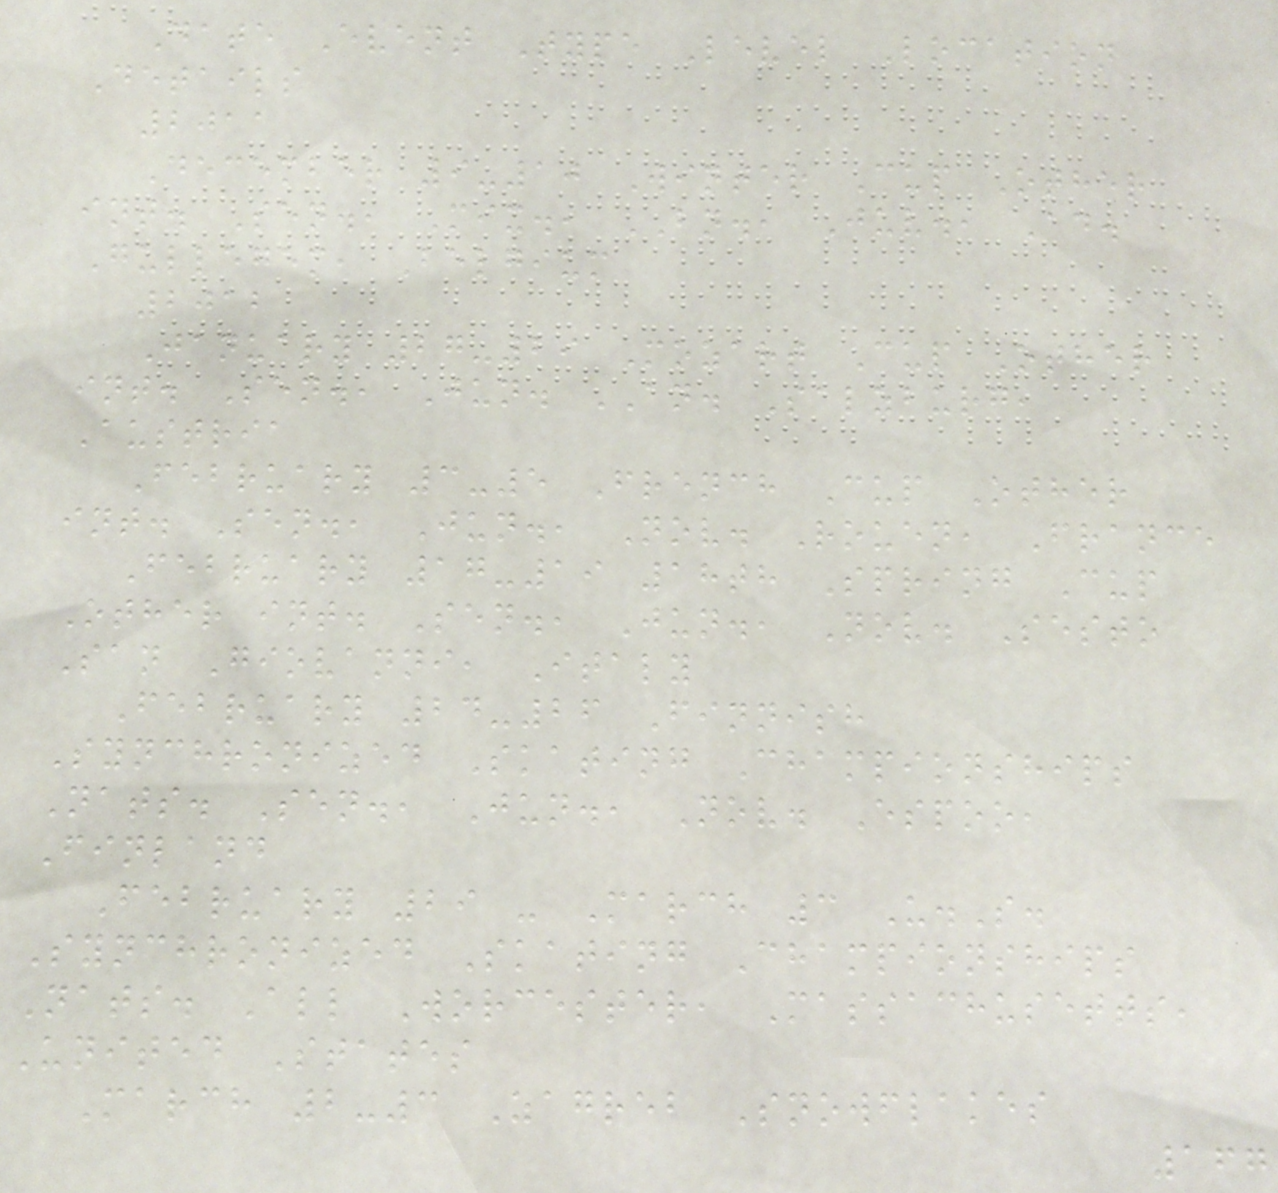Date Event Type Level Location
Details
2011
December 9-10 Winter Cup Other
int. Sen., Mix., BN., Juv., Ad.
Gullegem, Belgium
2012
January 27-29 Mozart Cup Other
int. Sen., Jun. AN. Salzburg,
Austria
February 3-5 French Cup Other
int. Sen., Jun., Nov. Rouen, France
February 17-19 18th Spring Cup
Other int. Sen., Jun., Nov. Sesto
San Giovanni, Italy
February 24-26 Finnish
Synchronized Skating Championships
Nats. Sen., Jun., Nov. Espoo,
Finland
February 29 - March 3 U.S.
Synchronized Skating Championships
Nats. All Worcester, Massachusetts,
United States
March 2-3 Zagreb Snowflakes
167
